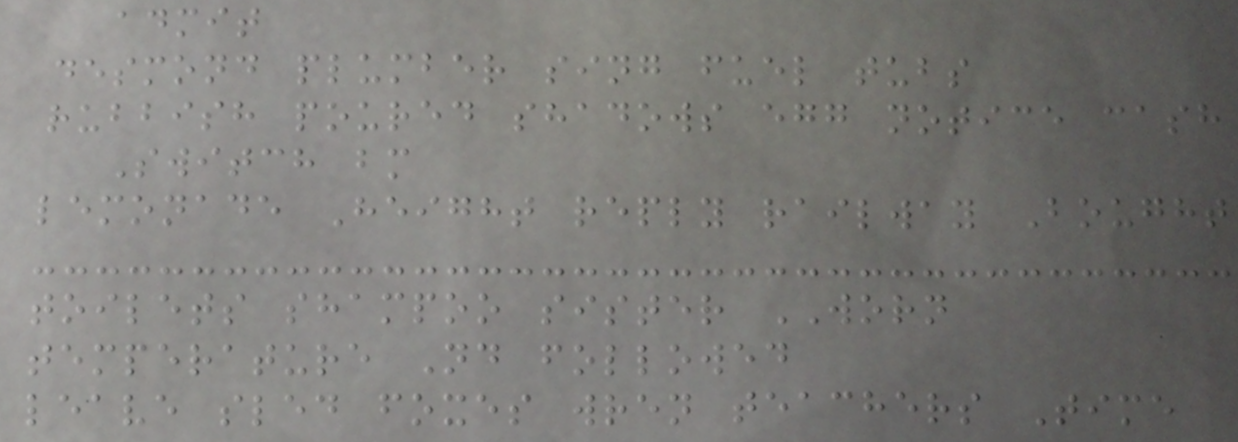admit
desmond plumber sing fuel tubs
rubbish poured shadows egg notice cash
Switch bm
lemonade Height reply railway Bought
toilets shampoo sister WORN
temperature Nd followed
leave sled foxes wren teachers Time
